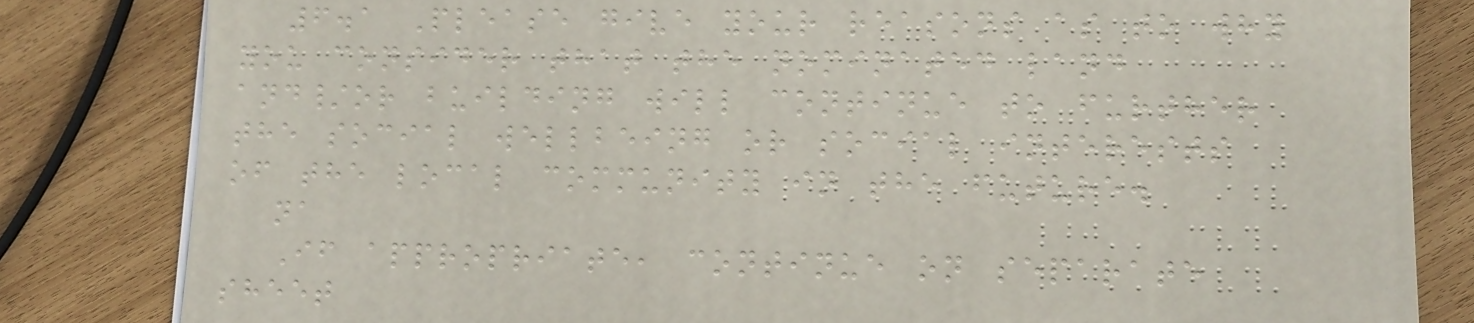6.1 Please give your reasons as to why
you consider that the nominated land
and/or building will continue to further
the social wellbeing or social interests
of the local community in the future.
na
If appropriate, continue on separate
sheet
